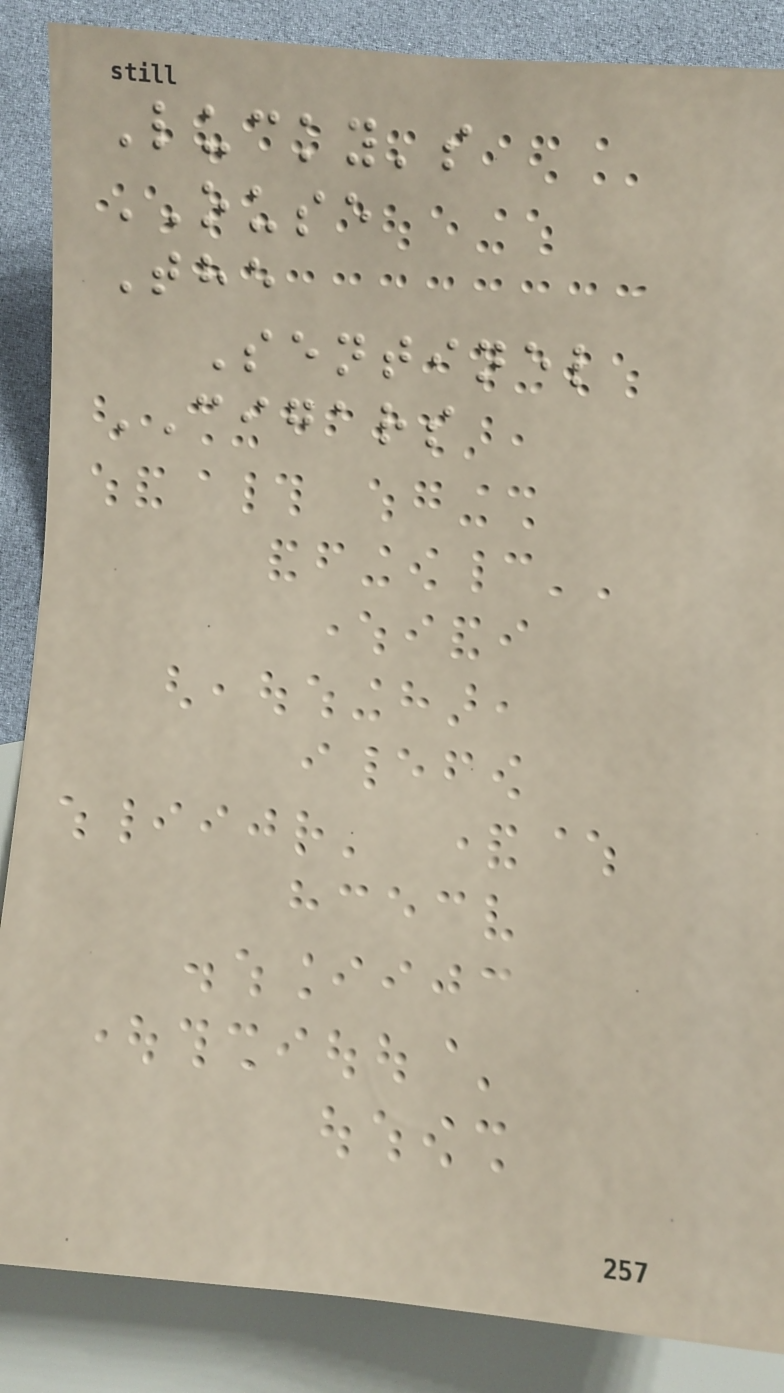Lucky's
OUSE
The
Sentinel
CIGARS
